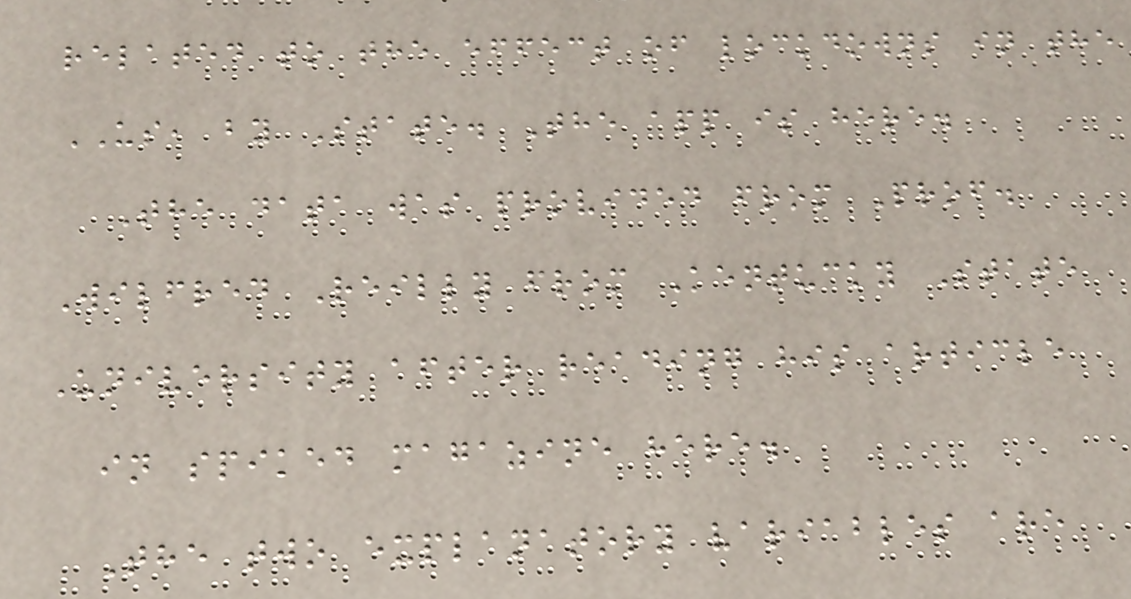related to the effect of lockdowns in the
US, by State. The app is here.
The data was provided from Prof.
Wilfred Reilly from Kentucky State
University after reading his article
in spiked magazine here.
The two explanatory variables are
